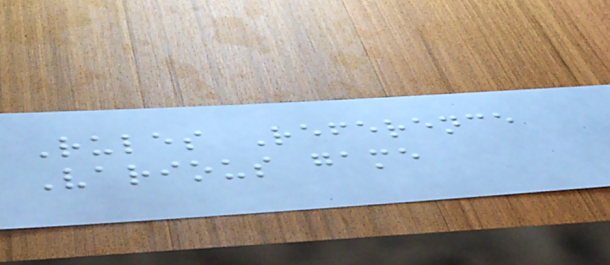Rules Reference
Various game
